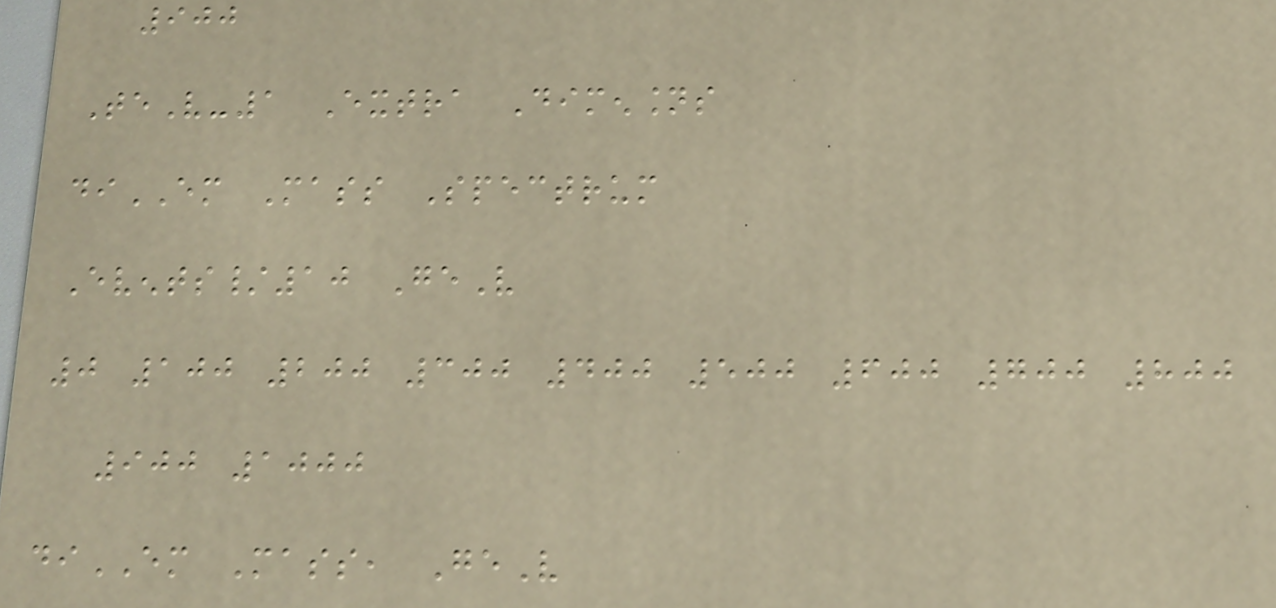900
TeV-1 Extra Dimensions
diEM Mass Spectrum
Events/10 GeV
0 100 200 300 400 500 600 700 800
900 1000
diEM Mass, GeV
